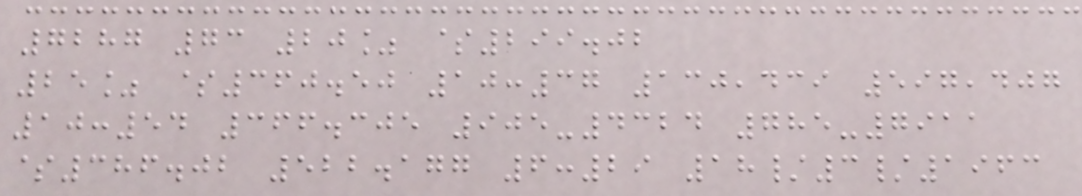7287 73 20% $299.02
25% $360.50 10:37 130,439 597,407
10:54 366.305 905-4324 785-7911
$386.02 522.177 6:29 18/3/1963
